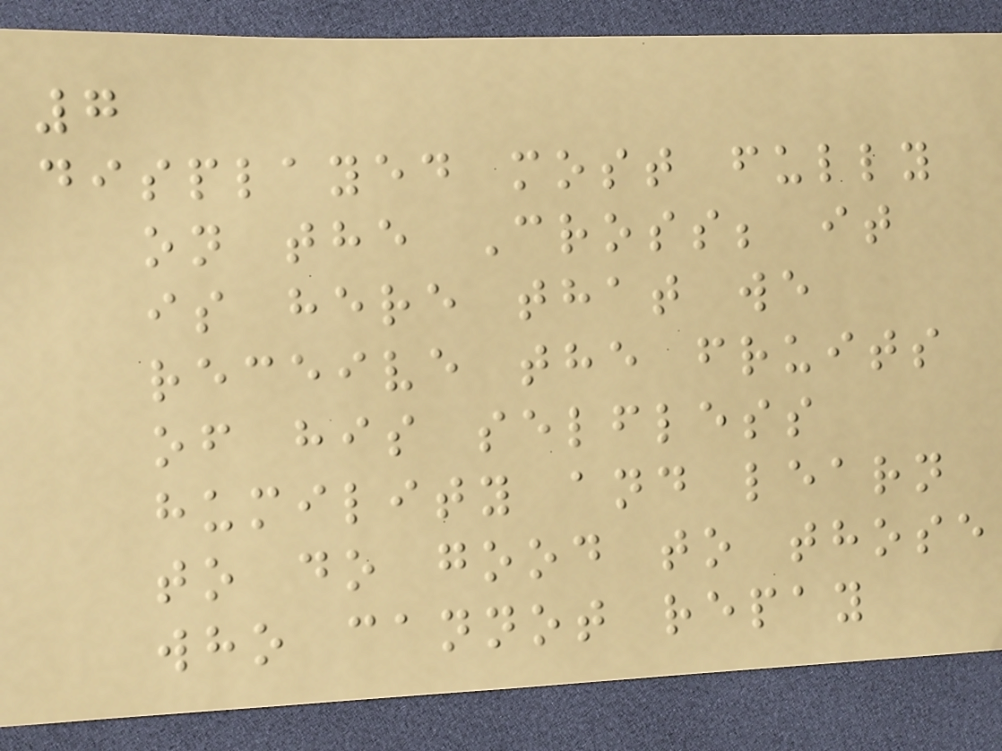7
displayed most fully
on the Cross; it
is here that we
receive the fruits
of his selfless
humility and learn
to do good to those
who cannot repay
